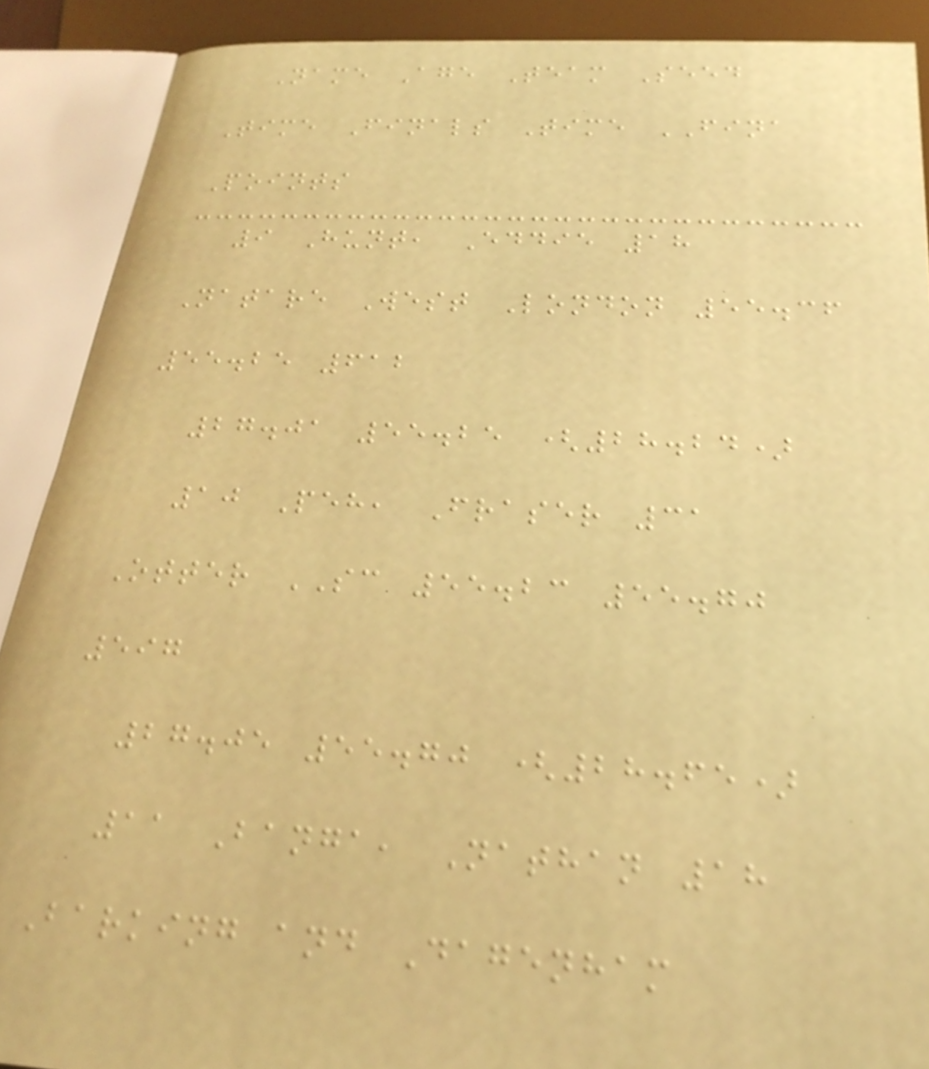Name Age Team Seed
Time Finals Time FINA
Points
9 Hunt, Eddie 18
Natare West London 55.36
55.25 612
27.01 55.25 (28.24)
10 Peh, Fraser 31
Otter SC 55.23 55.70
597
27.05 55.70 (28.65)
11 Banga, Nathan 18
Barking and Dagenham
